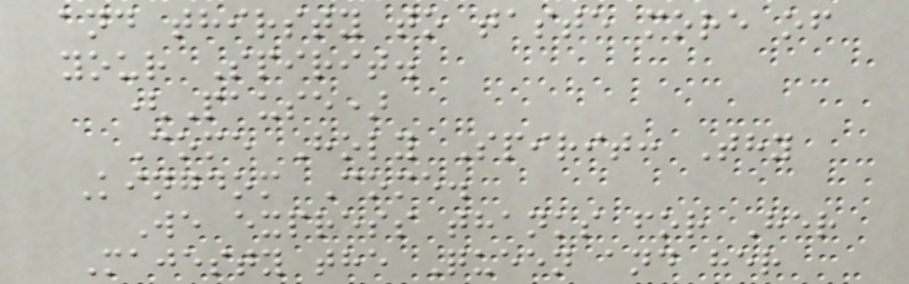and thirsty to taste more of
your Spirit.
(Pause)
Come Holy Spirit: Thy
Kingdom Come.
We express thanks for Her
Majesty the Queen and her
